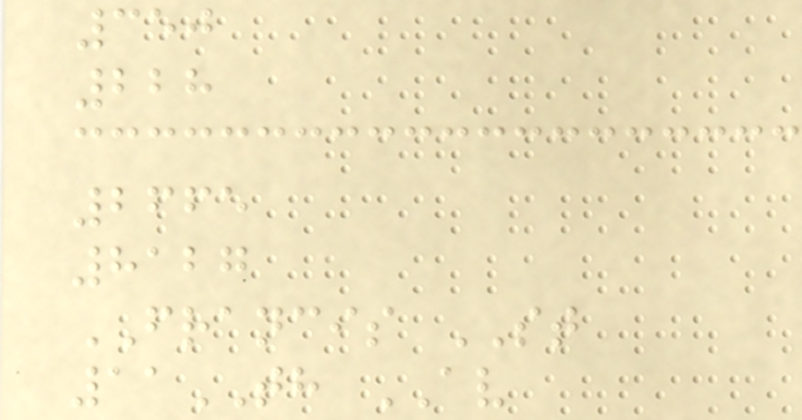350
228
2665
8127
FRANCIS ST
11TH AV
